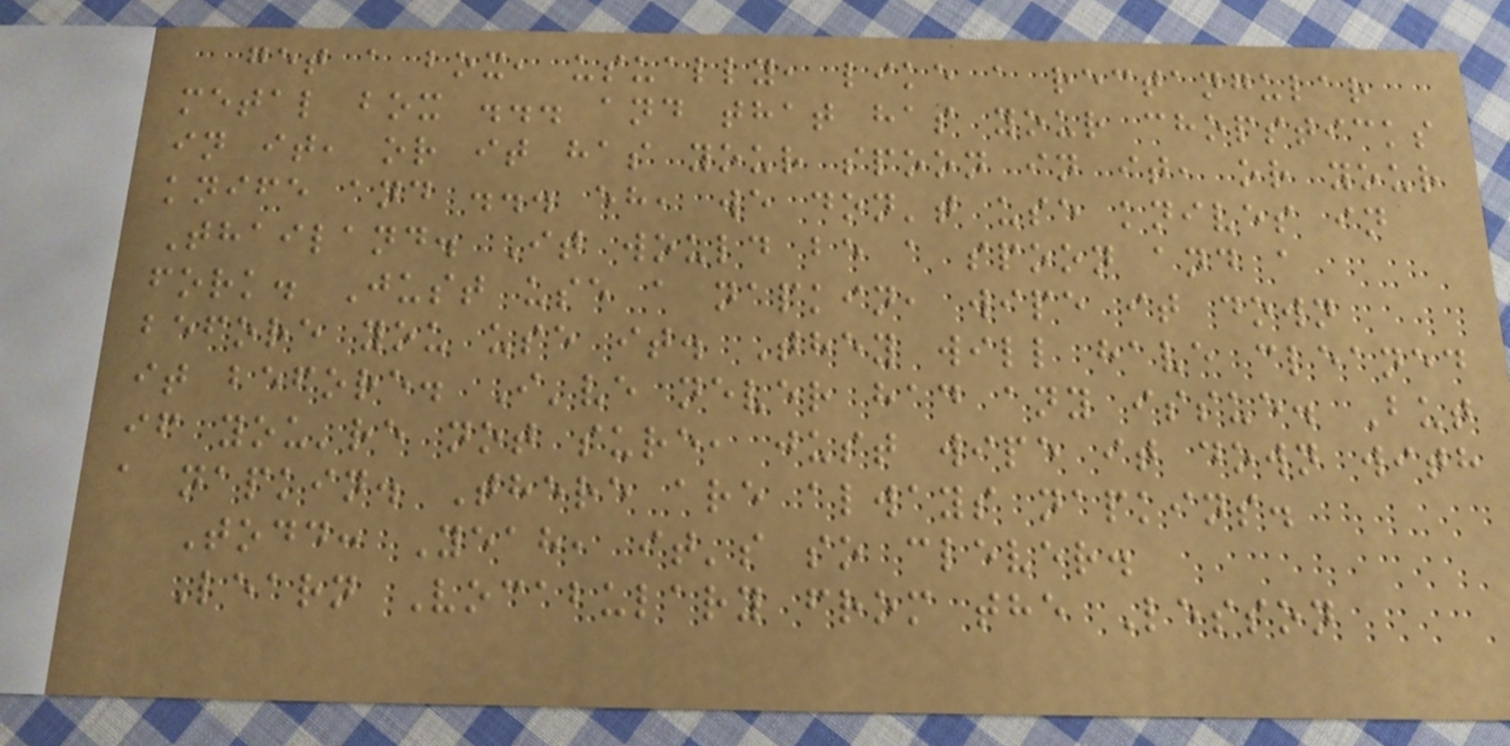get a box, usually, like a rectangular
metal box ... and that has your chopsticks
in it, or it has your spoon in it, or your
knife and ... eh, we don't use knives in
Thailand. It would be a spoon and a
fork. Just use a napkin, wipe it down
before you use it. They will have cleaned
it before. I've never had any issue. But
if you're not sure, just wipe it down with
a napkin. There are always napkins.
Todd: Yeah, it's so clever.
Learn Vocabulary from the Lesson
